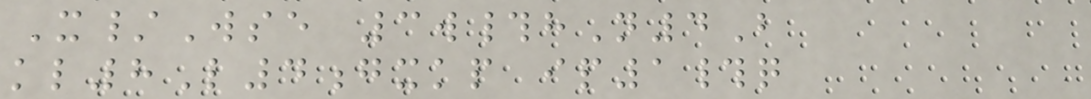X/Wse 3w#hN4B
kl8L4gxkp ip1#q
